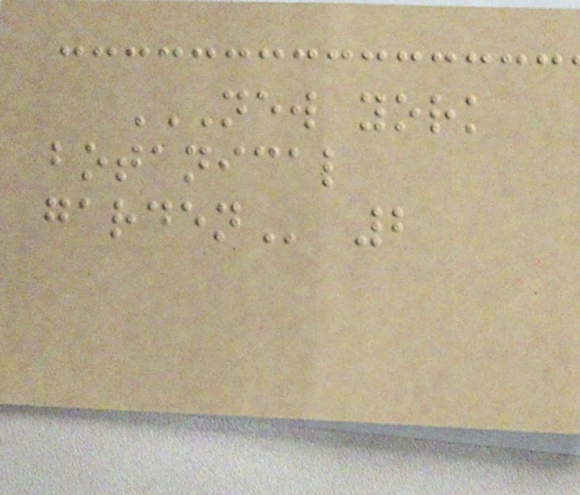NEW YORK
BOTANICAL
GARDEN 2
